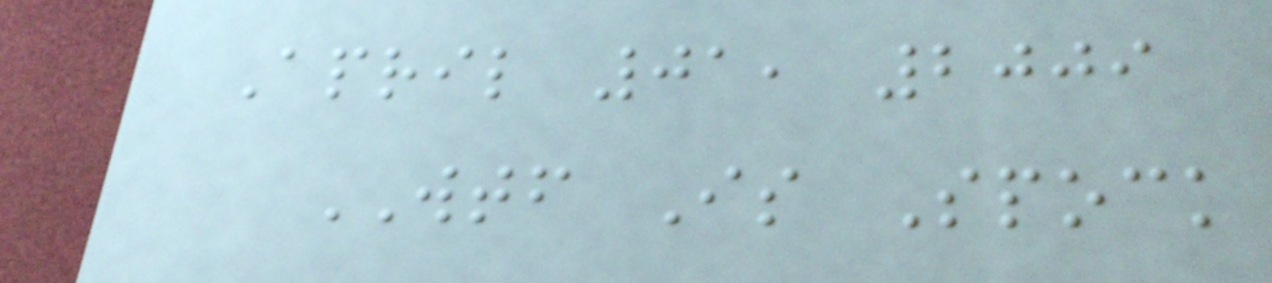April 01, 2009
WTF Is Spock
